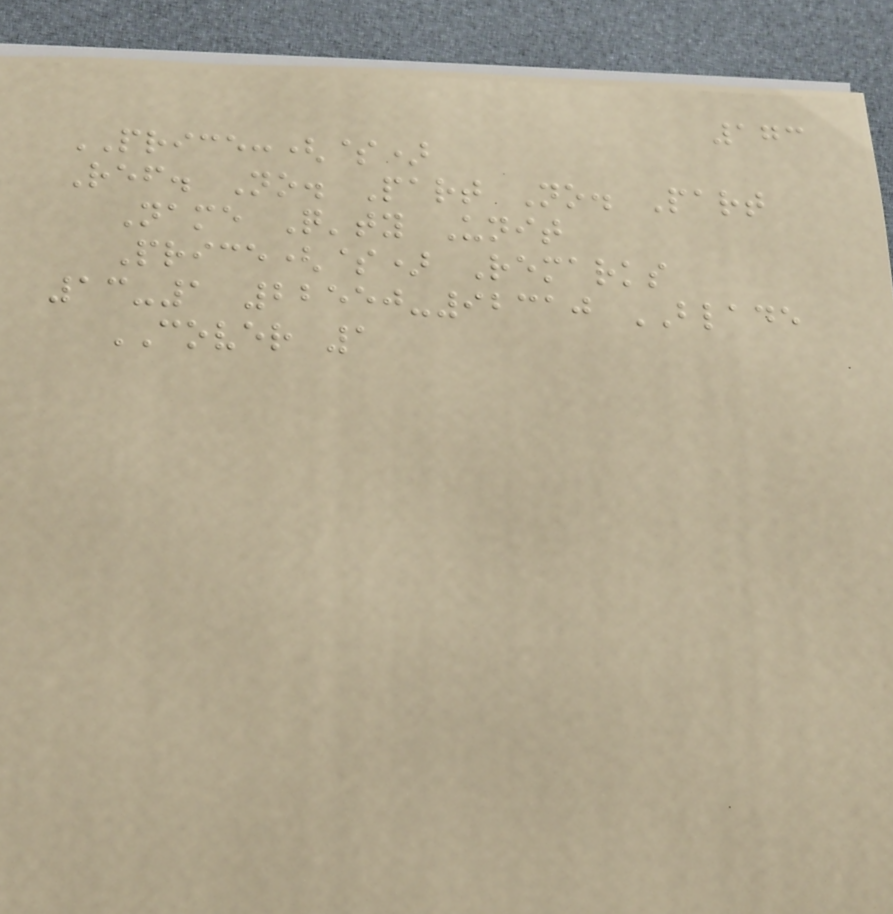173
PRICE:($)
Ref. No. Part No. Part
Name Q'ty Unit
Price($) Remarks
13-1 22550-92310 BLADE
COVER 1
